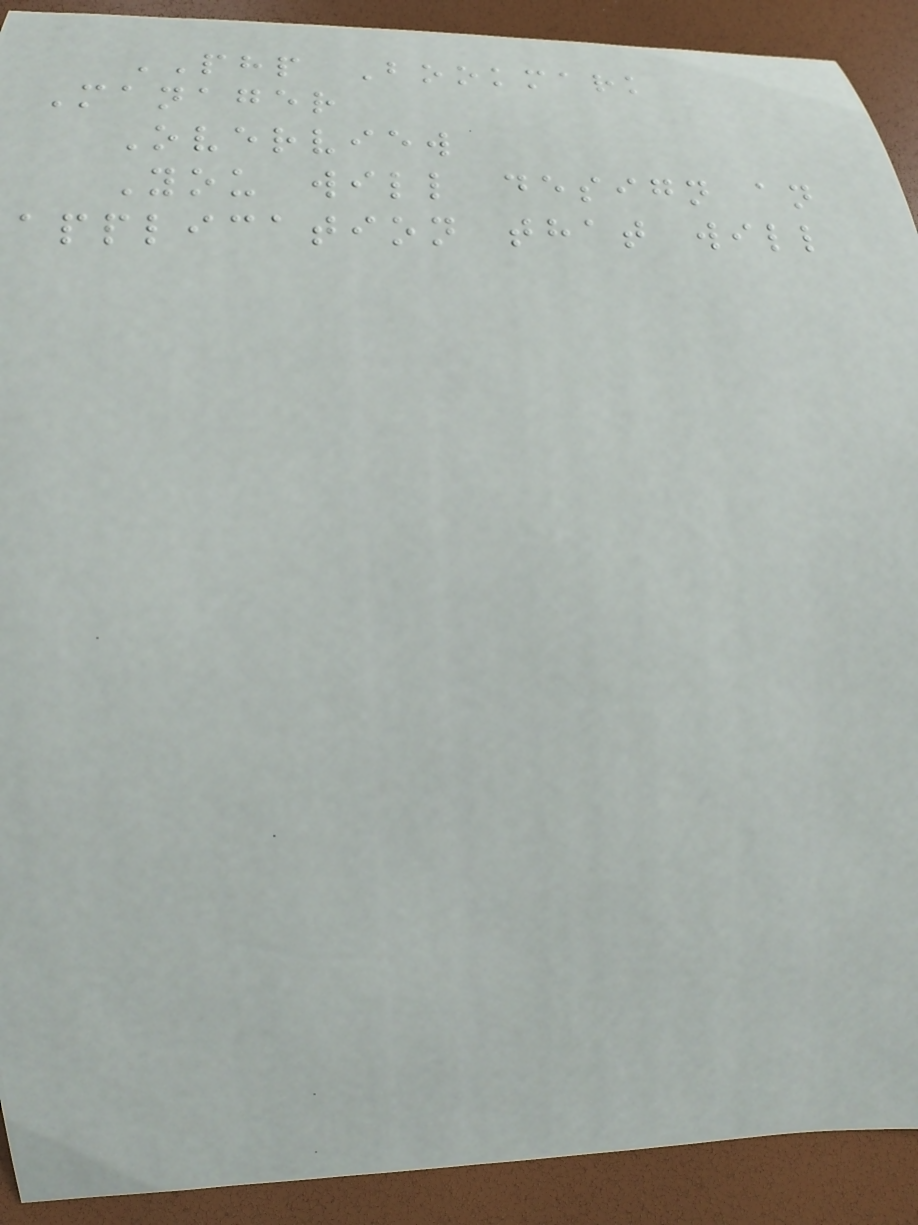PHP Bookmark
Manager
Overview
You will design an
application that will
